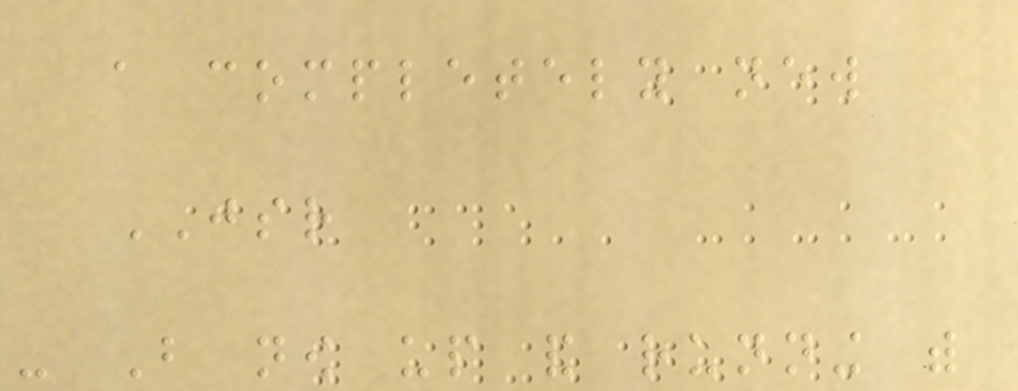a completely new
JSR
- But now up and running with
